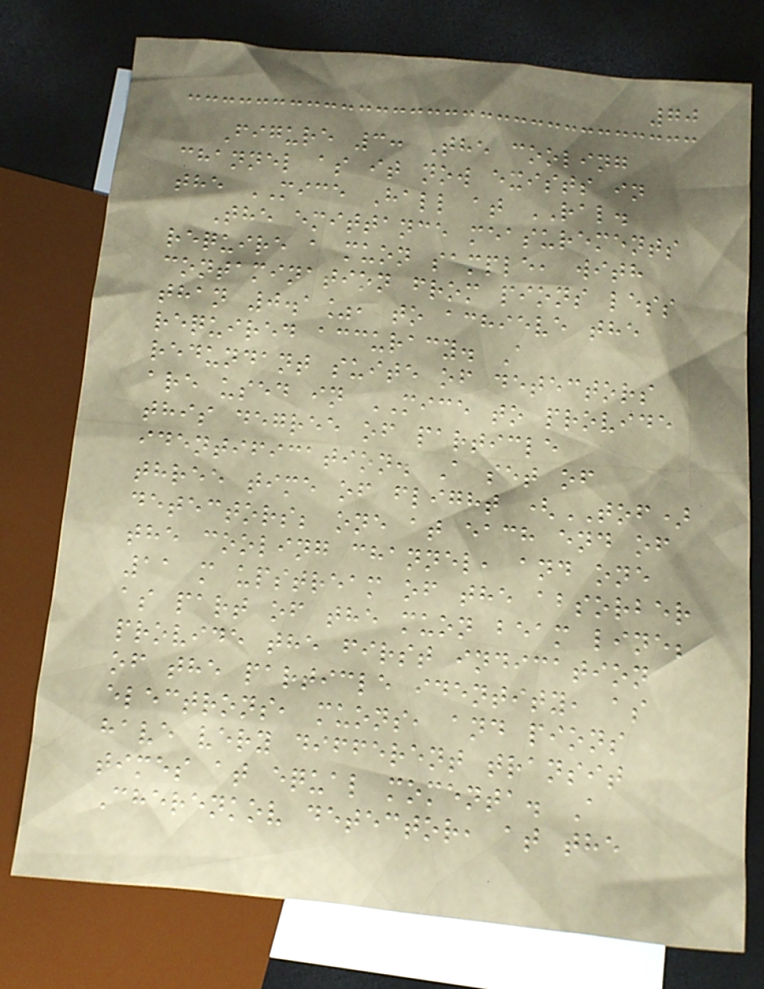70
Figure 3: The cooling
channel as it now exists in
the MICE Hall at RAL.
The emittance measurements
require a muon sample, with
contamination from pions less
than 0.1%, to achieve the
required accuracy. A
redundant suite of detectors
are used in MICE to provide
this degree of particle
identification. A set of
three time of flight (TOF)
detectors; one at each end of
the cooling channel, and one
11 m upstream of the absorber
as part of the muon beam line;
provide the first indication
of the particle identity, as
electrons, muons, and pions
have very different transit
times at equal momenta. A
Cherenkov detector, at the
